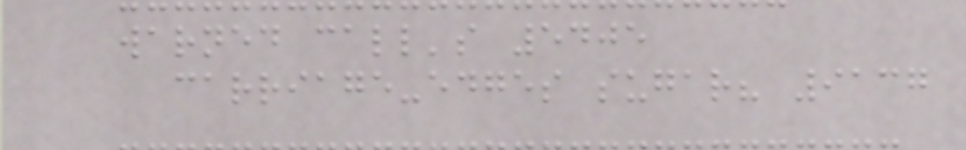warned call's 5405
carriage-edges sugar? 9137
